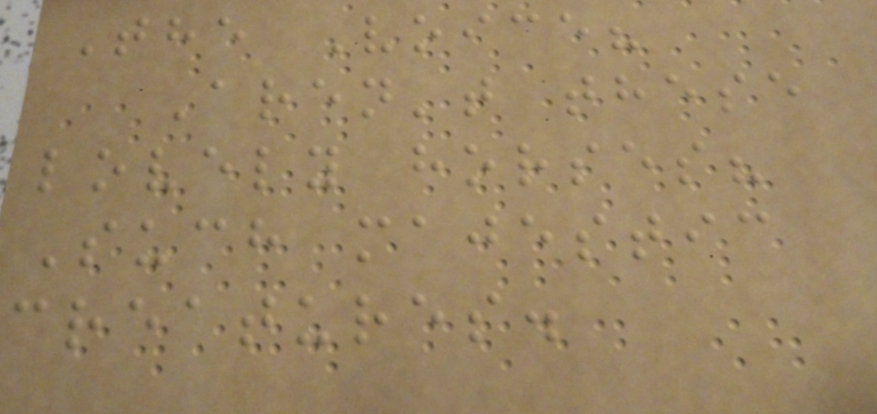The Voice?
Aren't these
lovely horses?
Such majestic
creatures.
